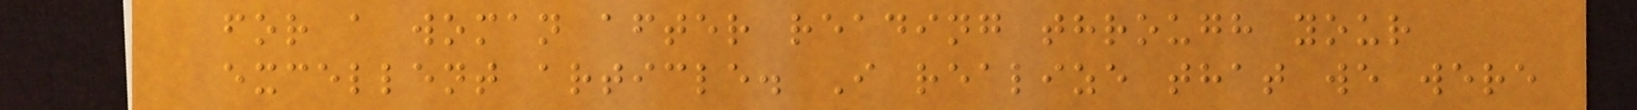for a woman after reading through your
excellent article. I realize that we were
